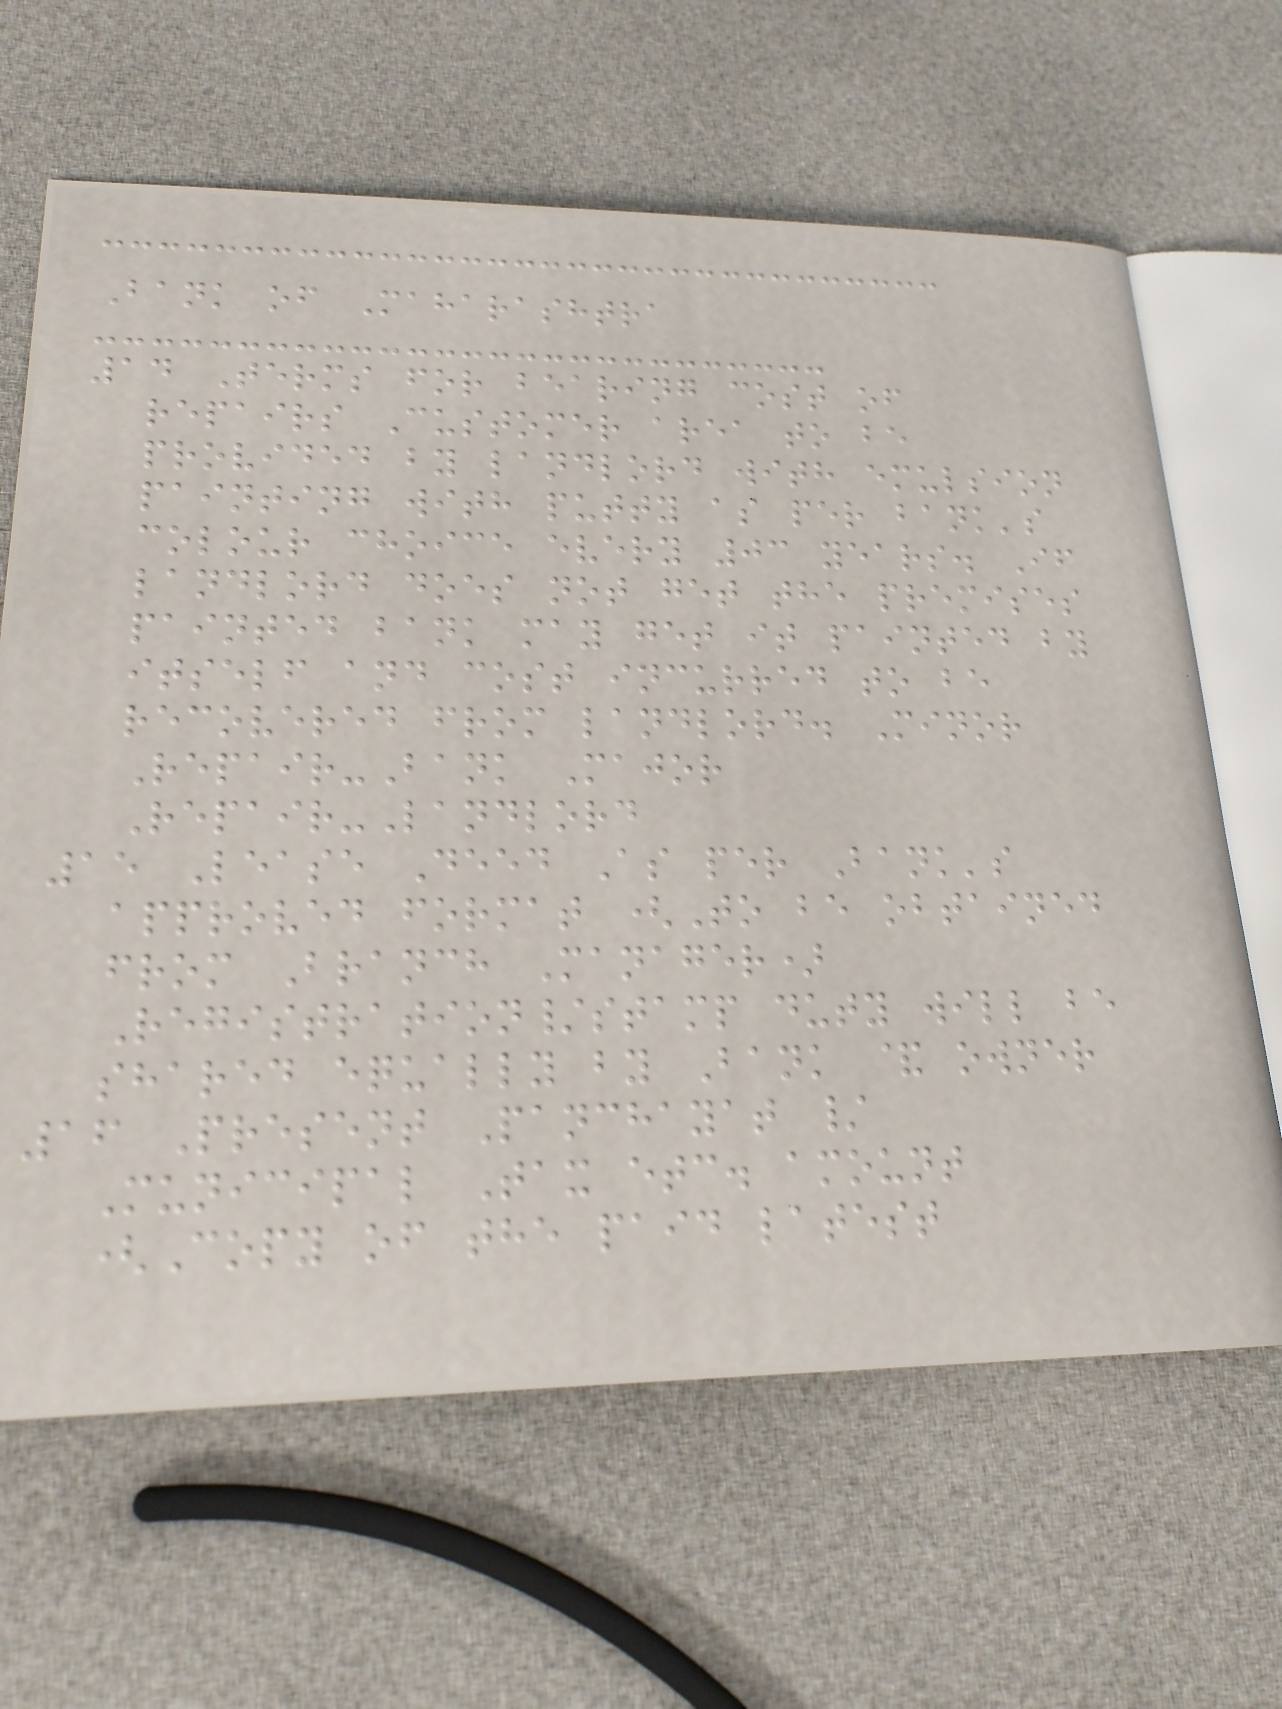Bank of Maharashtra
14 Terms for bearing cost of
repairs Customer area to be
provided by landlord with emulsion
painting with putty as per bank's
colour choice every 03 years. If
landlord does not get the premises
painted bank may get it painted by
itself and cost incurred to be
recovered from landlord. Minor
Repair-Bank Major
Repair-Landlord
15 Lease Deed As per Bank's
approved format (To be obtained
from Branch Manager)
Registration/stamp duty will be
shared equally by Bank & owner
16 Present Panchayat /
Municipal Tax etc. amount
(Copy of the paid latest
